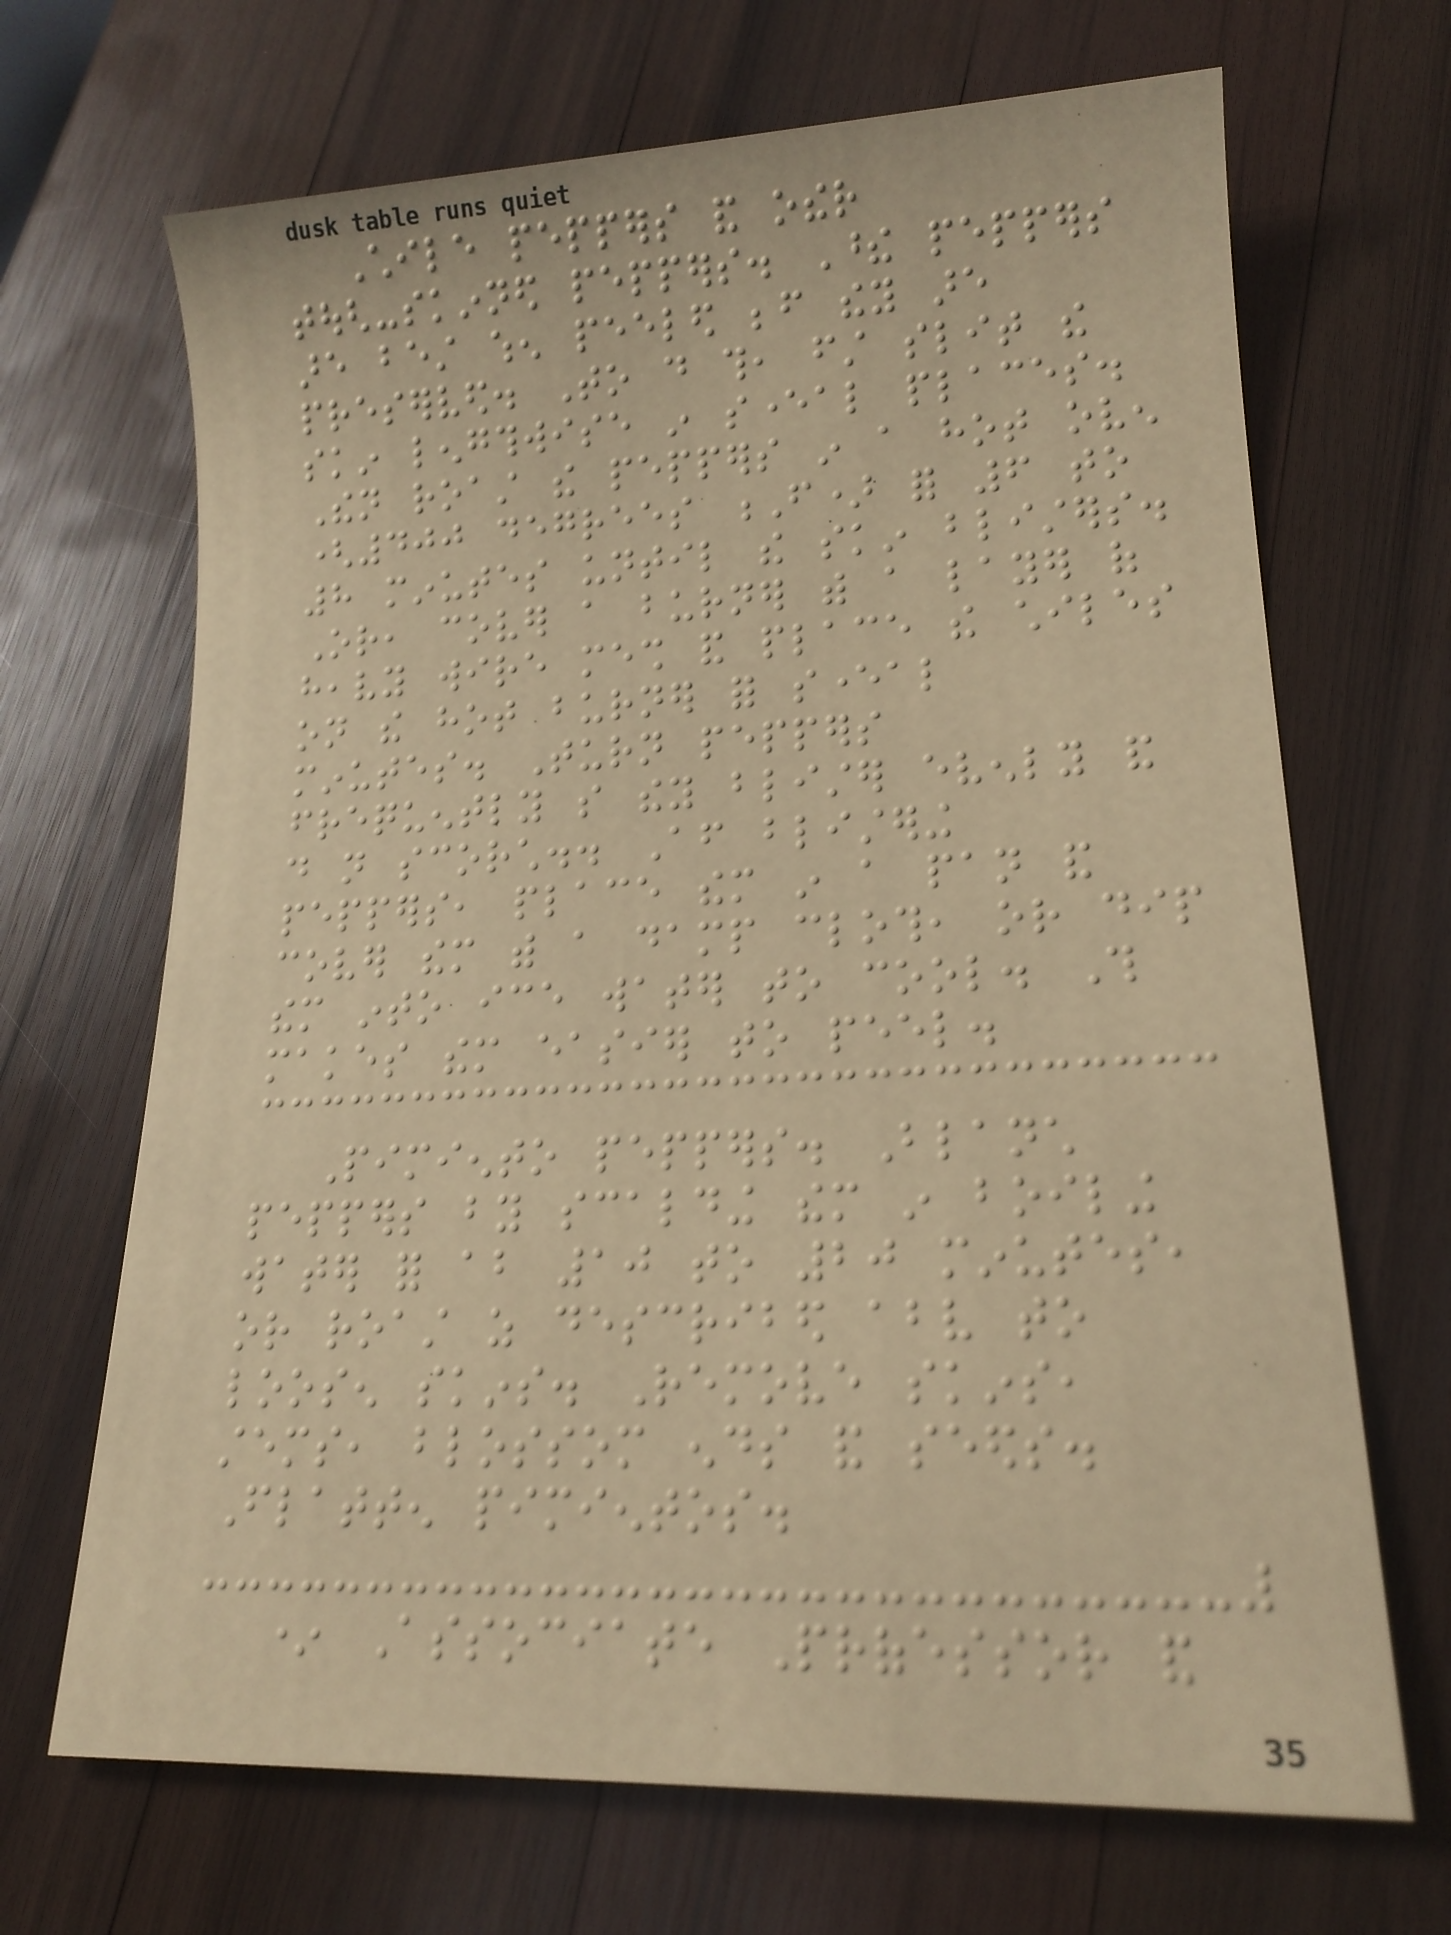Chile peppers and other
tough-skinned peppers. These peppers
are best when peeled before they are
preserved. To do this, first slit the
skin lengthwise in several places.
Then roast the peppers in a hot oven
(400 degrees F) for 6 to
8 minutes until the skin blisters.
Or, cover a burner with a layer of
heavy wire mesh and place the chiles
on the hot burner for several
minutes. Turn peppers
frequently so they blister evenly and
do not scorch.. After blistering
peppers, place them in a pan and
cover them with a damp cloth, or dip
them into ice water to cool. This
makes them easier to peel.
Pimiento peppers. Blanch
peppers by scalding them in boiling
water for about 10 to 20 minutes,
or roast as described above to
loosen skins. Remove skins,
stems, blossom ends and seeds.
Flatten pimientos.
* Associate Professor and
